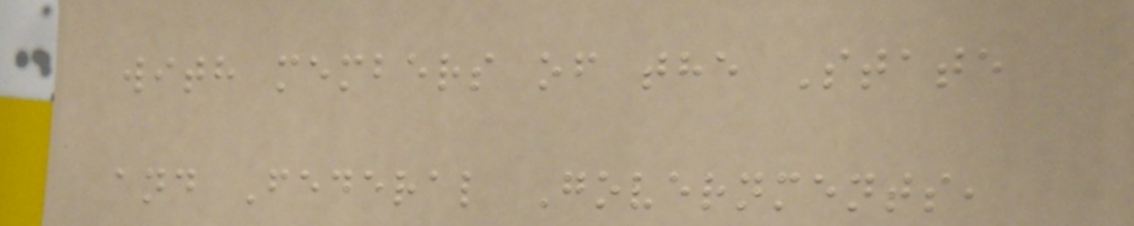with members of the State
and Federal Governments,
